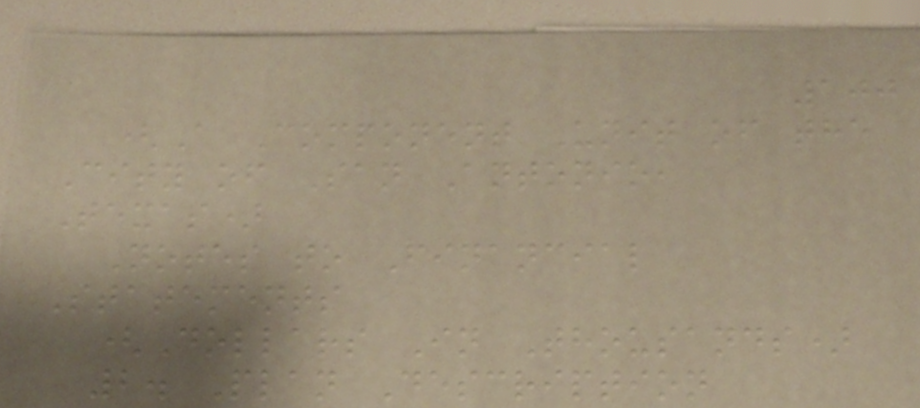100
(A Component Unit of the
City of San Antonio,
Texas)
Notes to Financial
Statements
(Dollars In Thousands)
2. Plan Description
